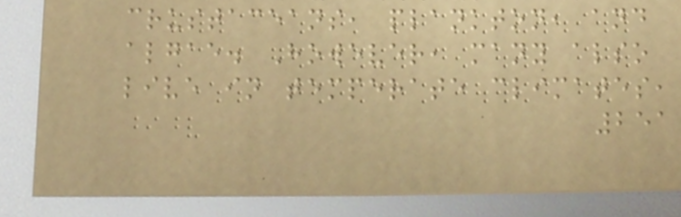crustaceans, plankton, and
algae. However, many also
live in temperate climates,
251
